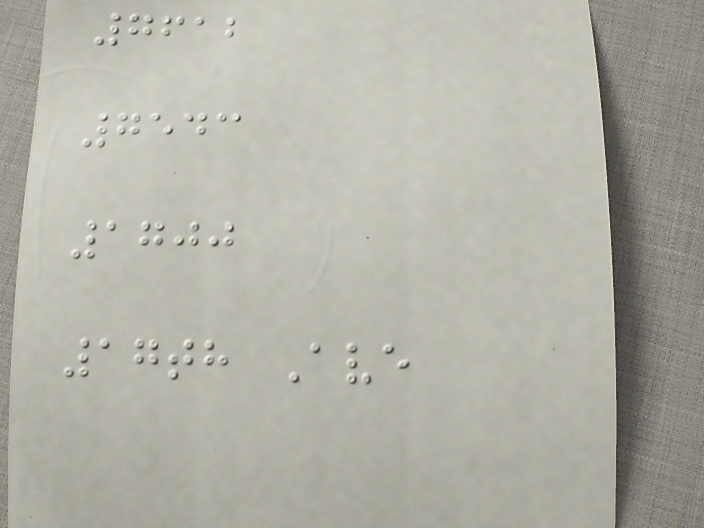7612
7543
1700
17th Ave
